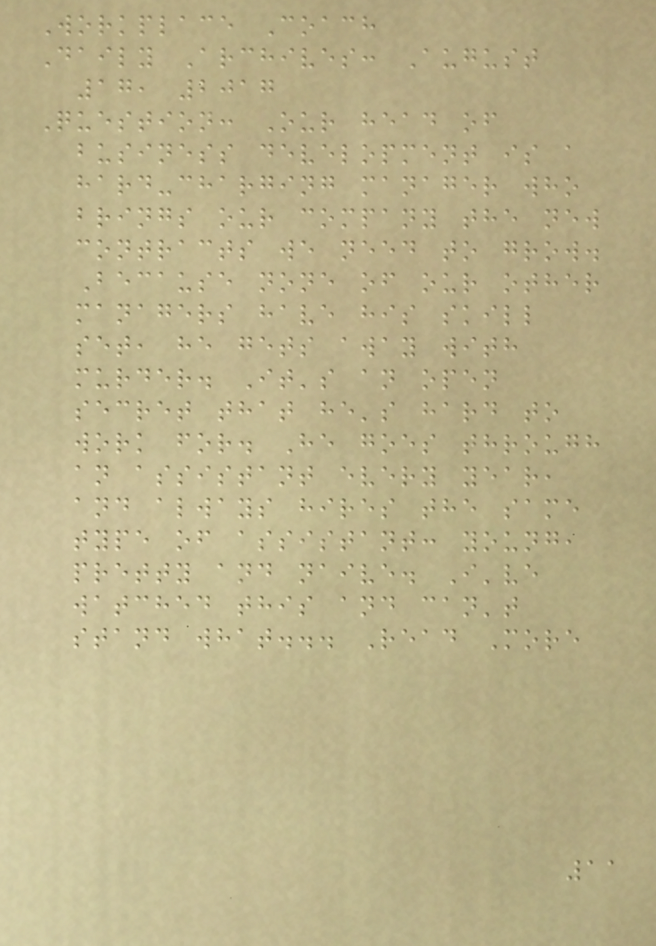Workplace Coach
Daily Archives: August
17, 2017
Question: Our head of
business development is a
hard-charging manager who
brings our company the new
contracts we need to grow.
Because none of our other
managers have his skill
set, he gets away with
murder. It's an open
secret that he's hard to
work for. He goes through
an assistant every year,
and always hires the same
type of assistant: young,
pretty and naive. I've
watched this and can't
stand what... Read More
11
